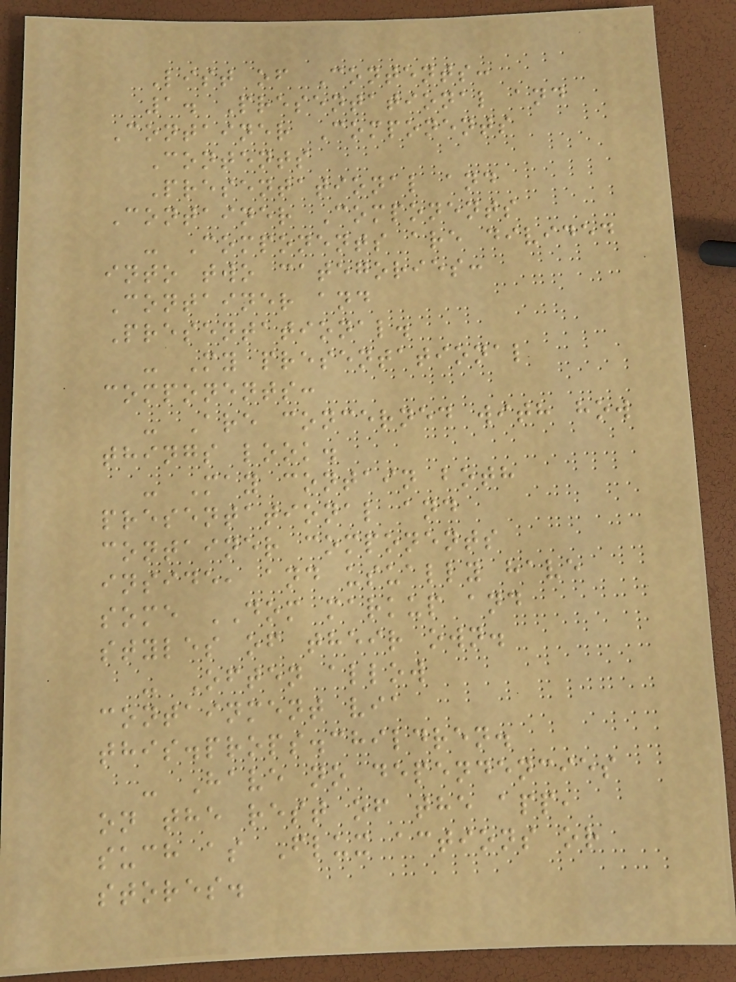List of Contents:
1. Presentational and
Container Components
Contents
Presentational and
Container Components
- Components are divided
into two categories:
Container and
Presentational.
- My presentational
components:
- Are concerned with how
things look.
- May contain both
presentational and
container components
inside, and usually have
some DOM markup and
styles of their own.
- Often allow
containment via
this.props.children.
- Have no dependencies
on the rest of the app,
such as Flux actions or
stores.
